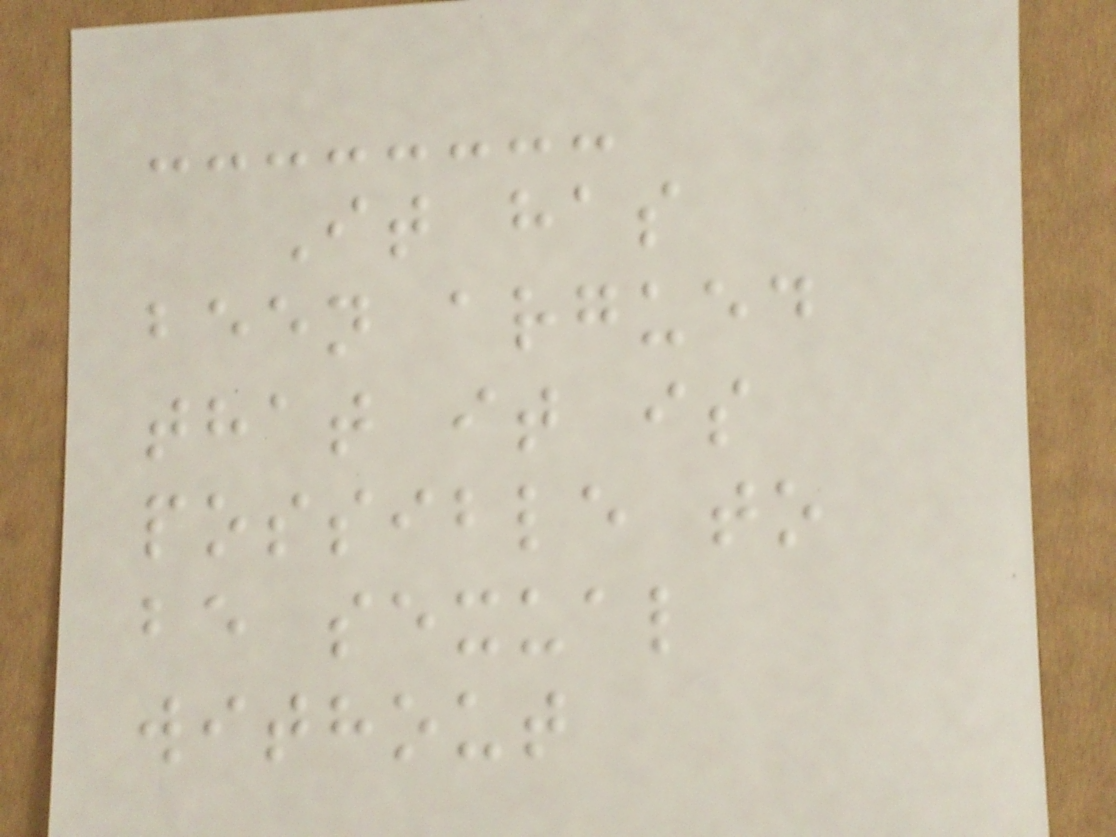It has
been argued
that it is
possible to
be sexual
without
